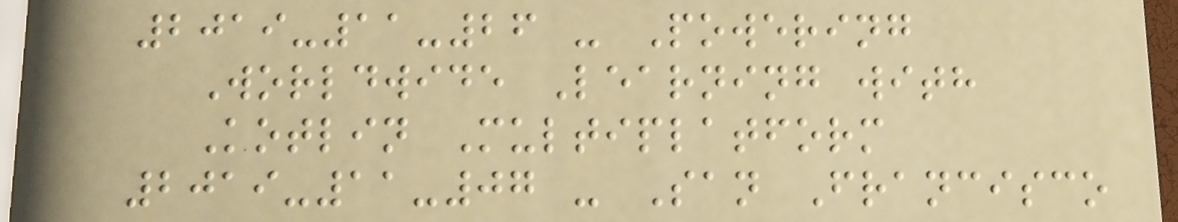2019-11-26 - Powering
Worldwide Learning with
Kotlin Multiplatform
2019-11-07 - San Francisco
